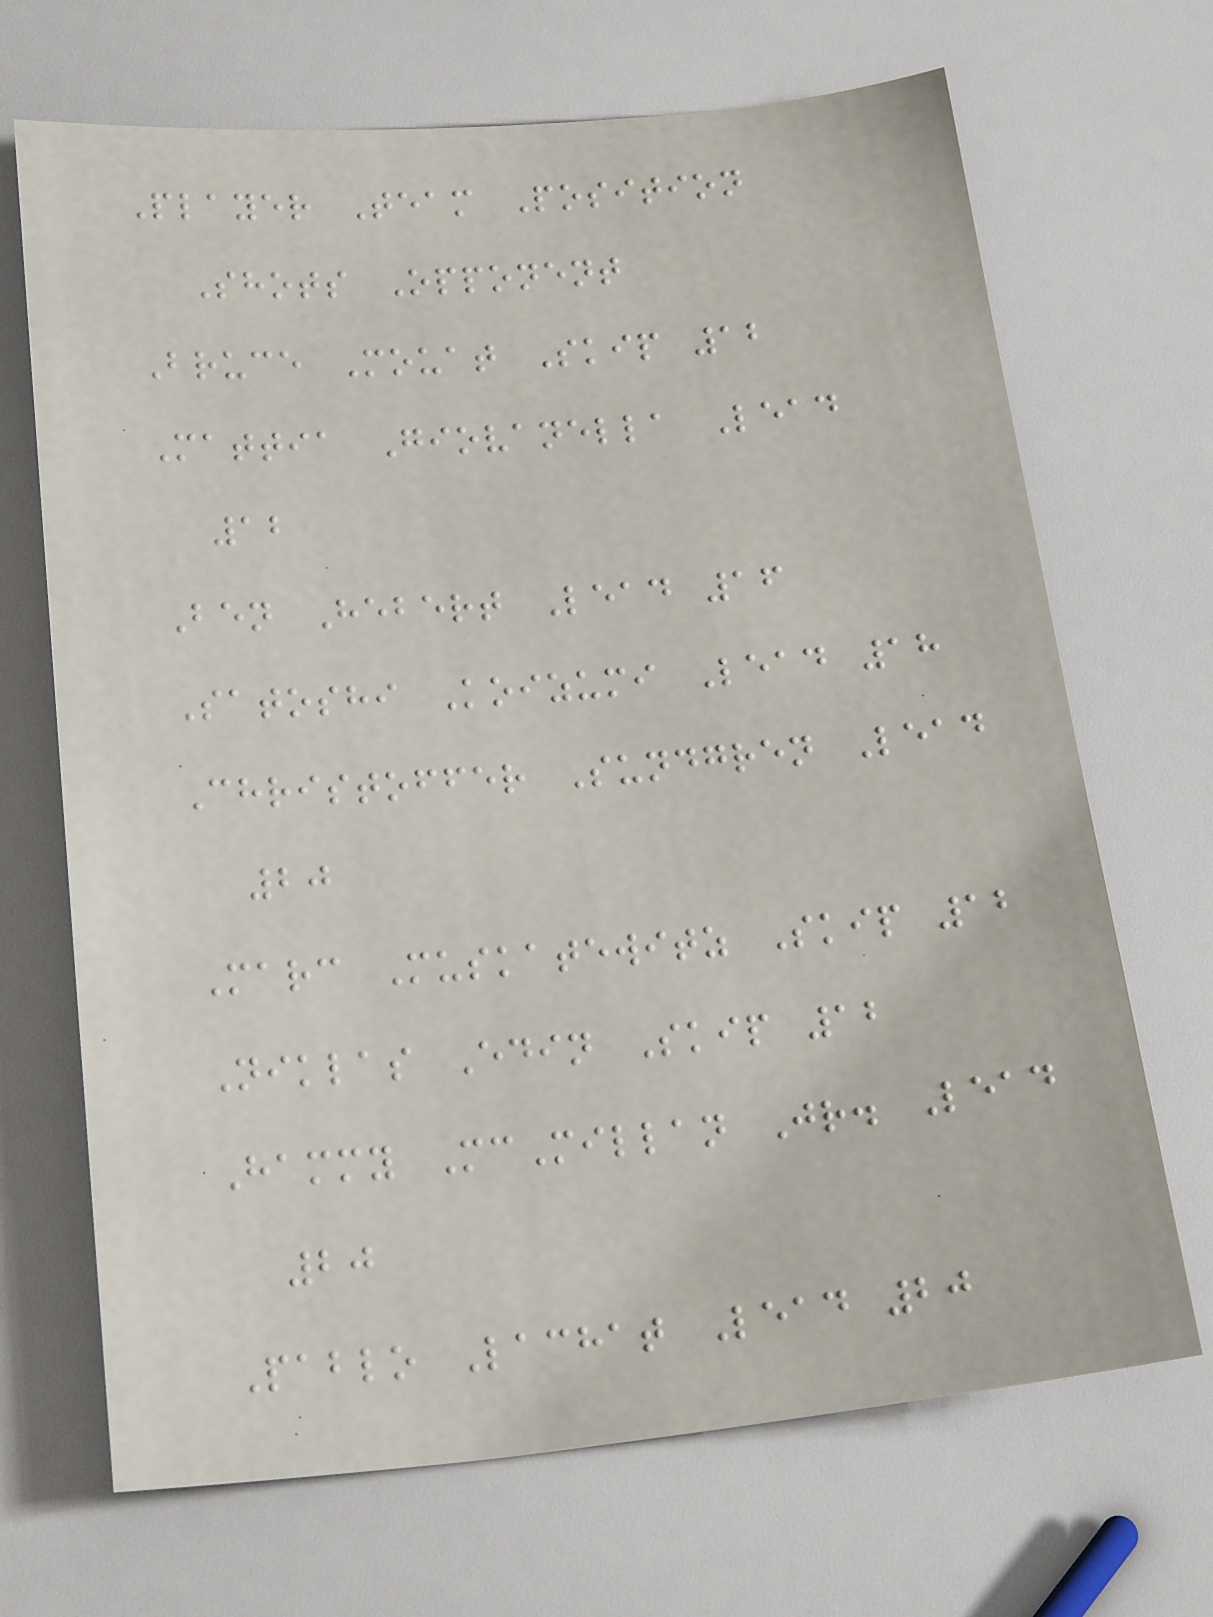Player Team Position
Shots Opponent
Bruce Mouat Skip 12
Mattia Giovanella Lead
12
Ben Hebert Lead 16
Satoshi Koizumi Lead 18
Christoffer Sundgren Lead
20
Marc Muskatewitz Skip 12
Niklas Edin Skip 12
Hammy McMillan Jr. Lead
20
Pablo Lachat Lead 20
